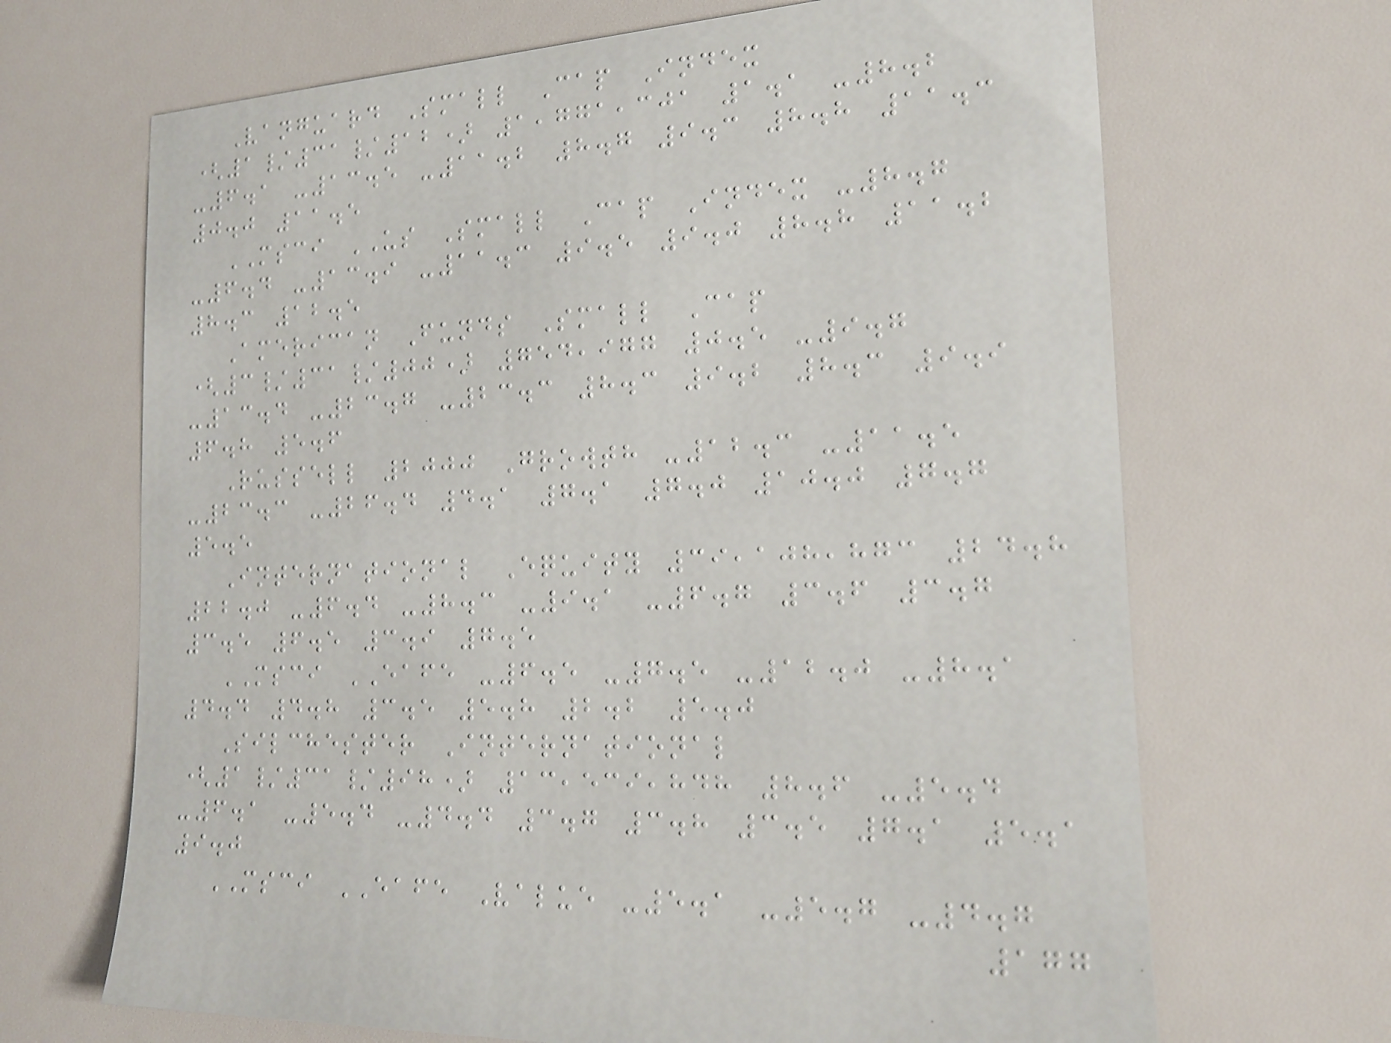Vanguard Small Cap Index
(1/31/12) 1,771,301 1.1 -8.2
-6.1 -13.5 -11.2 8.7 9.3 8.8 11.3
0.0 11.5
MSCI US Small Cap Index -8.7
-6.4 -13.9 -11.3 9.5 9.0 8.8 11.2
8.3 12.5
American Funds Small Cap
(3/31/00) 754,977 0.5 -9.7
-13.4 -23.7 -23.3 8.3 9.2 8.3 9.9
6.8 5.6
Russell 2000 Growth -12.3 -11.5
-23.3 -26.4 4.1 7.1 7.0 10.0 7.7
5.5
International Equity 39,108,873 24.8
22.0 -6.4 -8.3 -9.1 -6.7 3.6 3.7
3.5 6.5 3.9 7.5
MSCI EAFE -6.5 -7.5 -12.0 -8.1
4.4 4.8 3.5 5.8 2.2 5.0
Silchester International
(1/31/98) 13,539,848 8.6 -5.4
-6.1 -5.4 -4.4 3.7 3.8 3.5 7.1 5.1
9.0
MSCI EAFE Value -5.1 -5.7 -4.7
177
